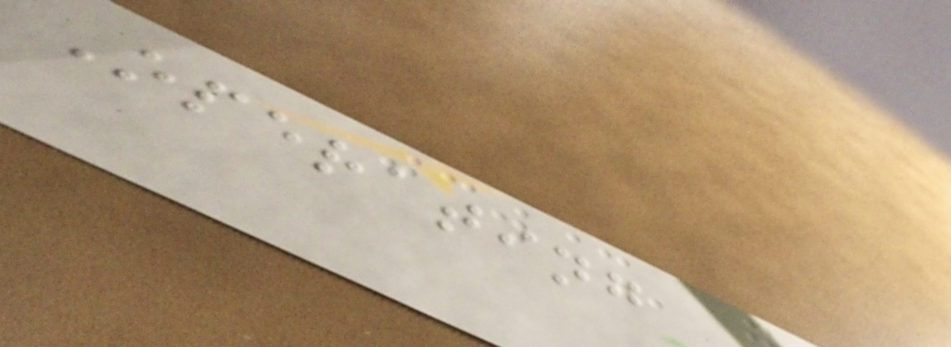Operating
